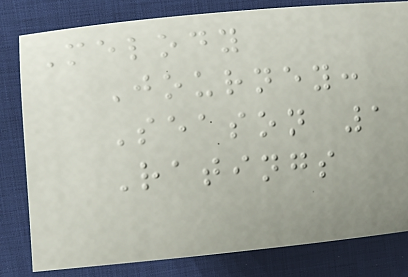Melody
Journey:
Season 1
Ratings
